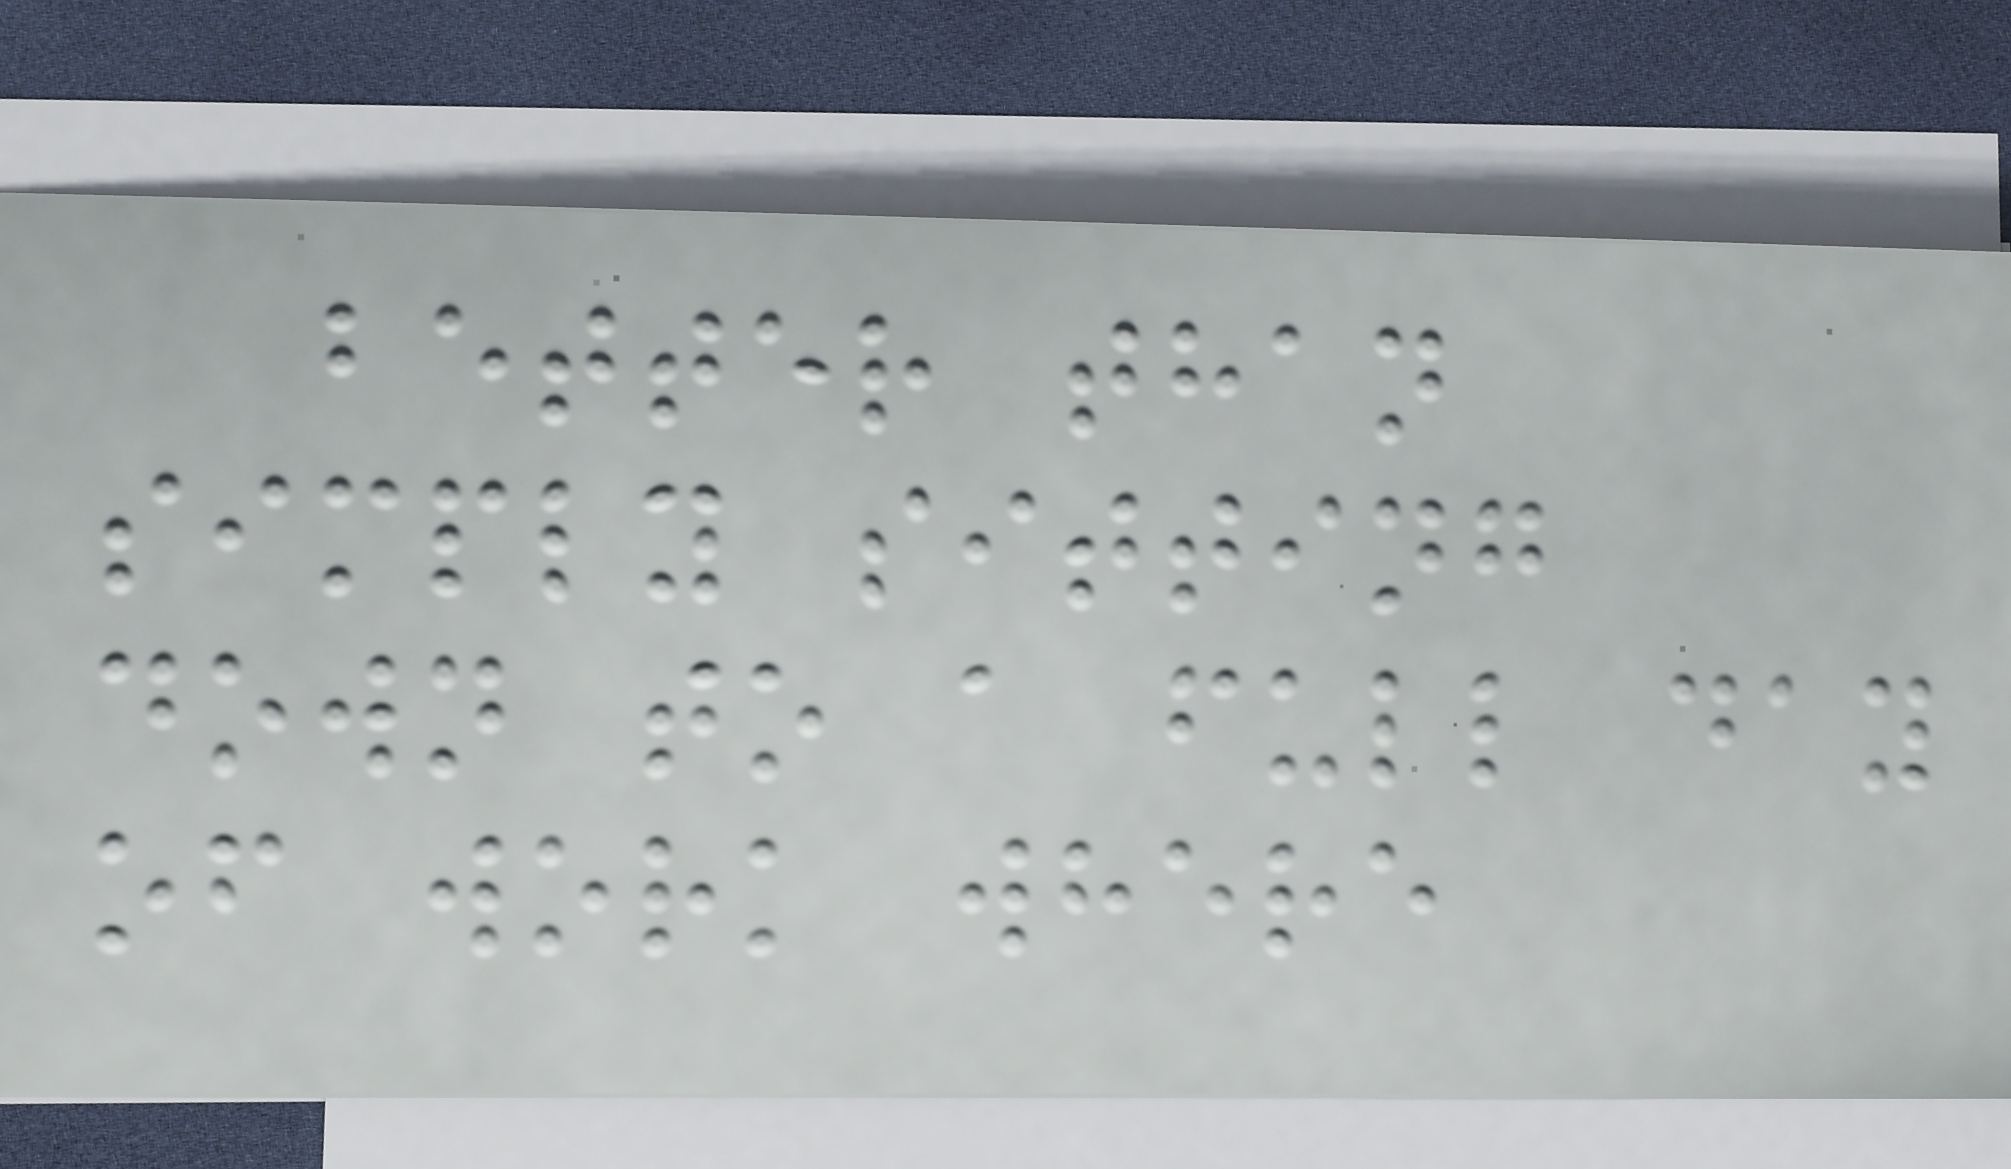better than
simply sitting
down to a full day
of work where
